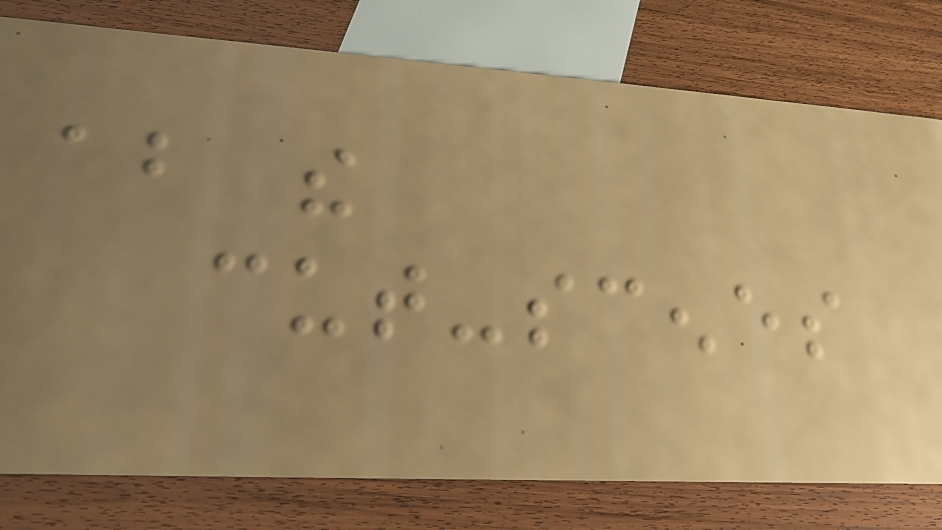about the
cut-scenes
